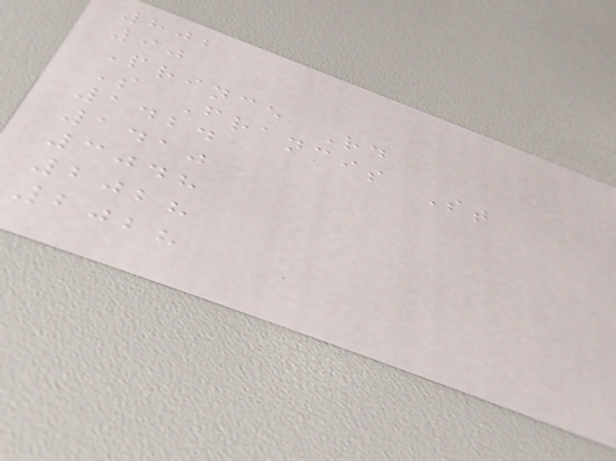802
90
Prince Rd
S Francis St
1424
1410
3048
2028
2028
